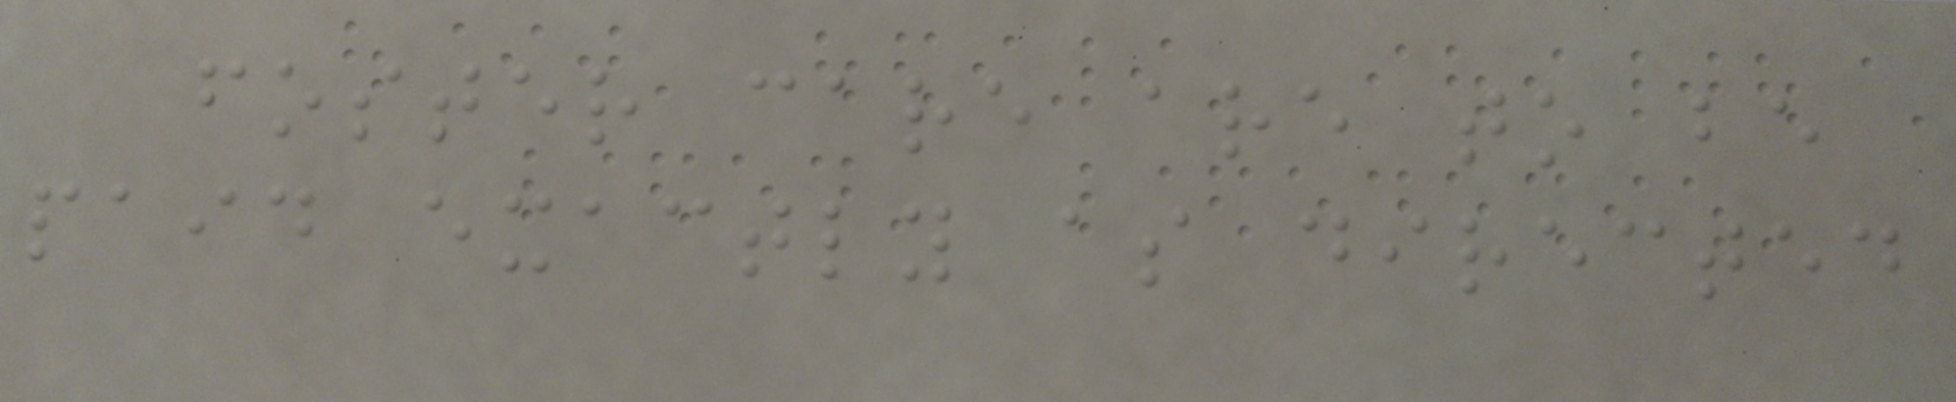foster care are to be
paid exactly as directed
